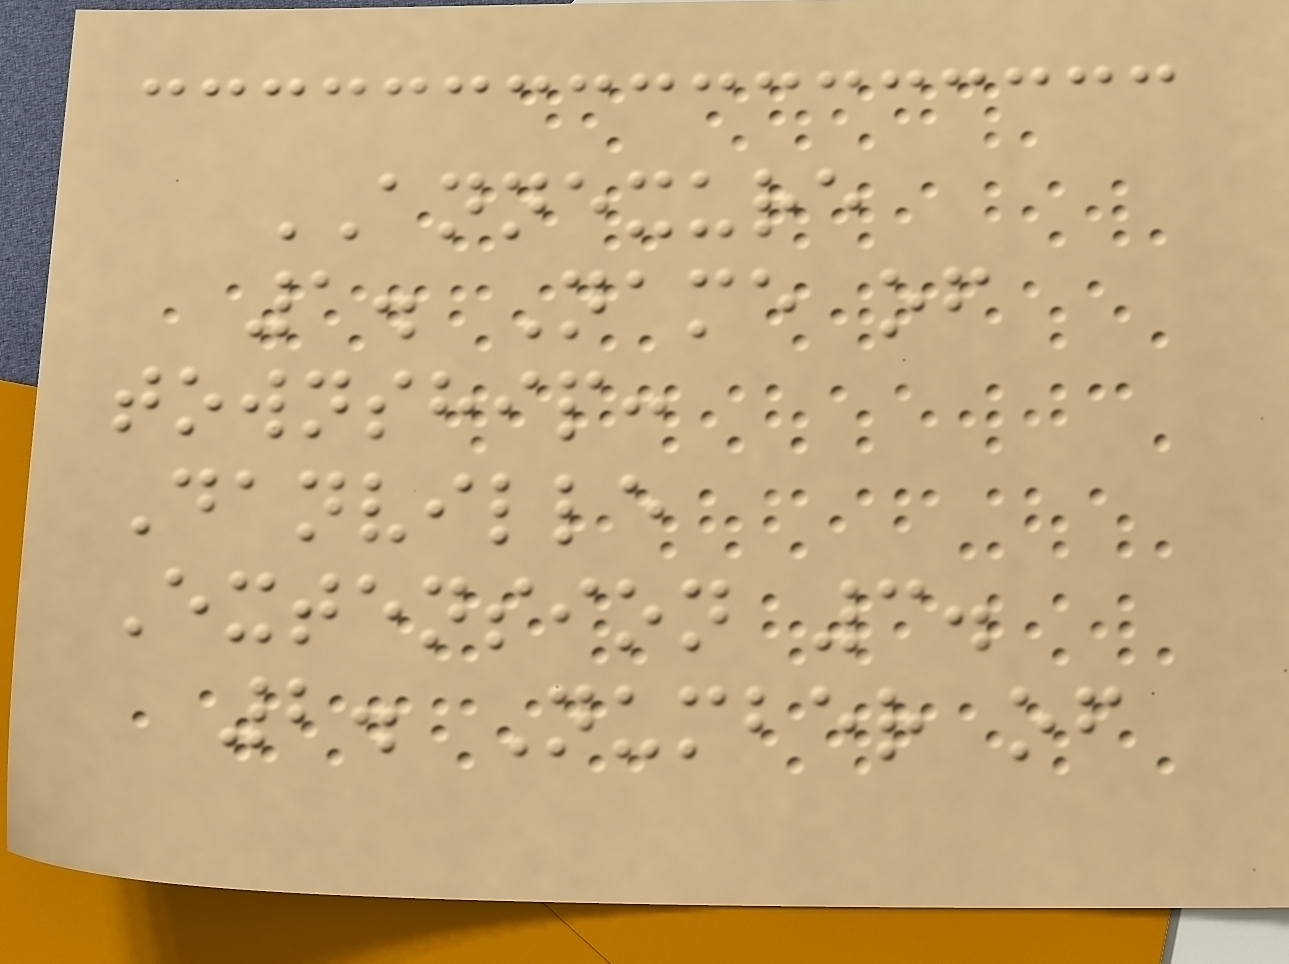ANNEXURE
1. Name of
township:
Danville
Extension 3.
2. Number of
